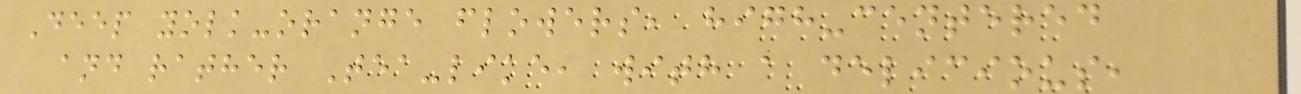Deep yolk-orange flowers, high-centered
and rather Tea-like, with a delicious,
